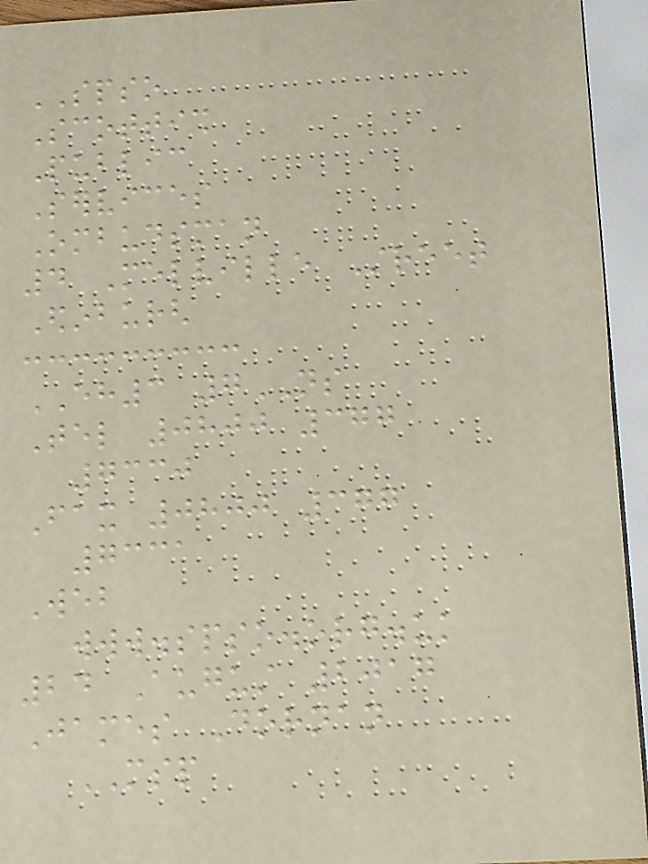SPSO
Scottish
Public
Services
Ombudsman
4 Melville Street
Edinburgh
EH3 7NS
Tel 0800 377
7330
Fax 0800 377
7331
Web
www.spso.org.uk
24 August 2017
James Dornan
MSP
